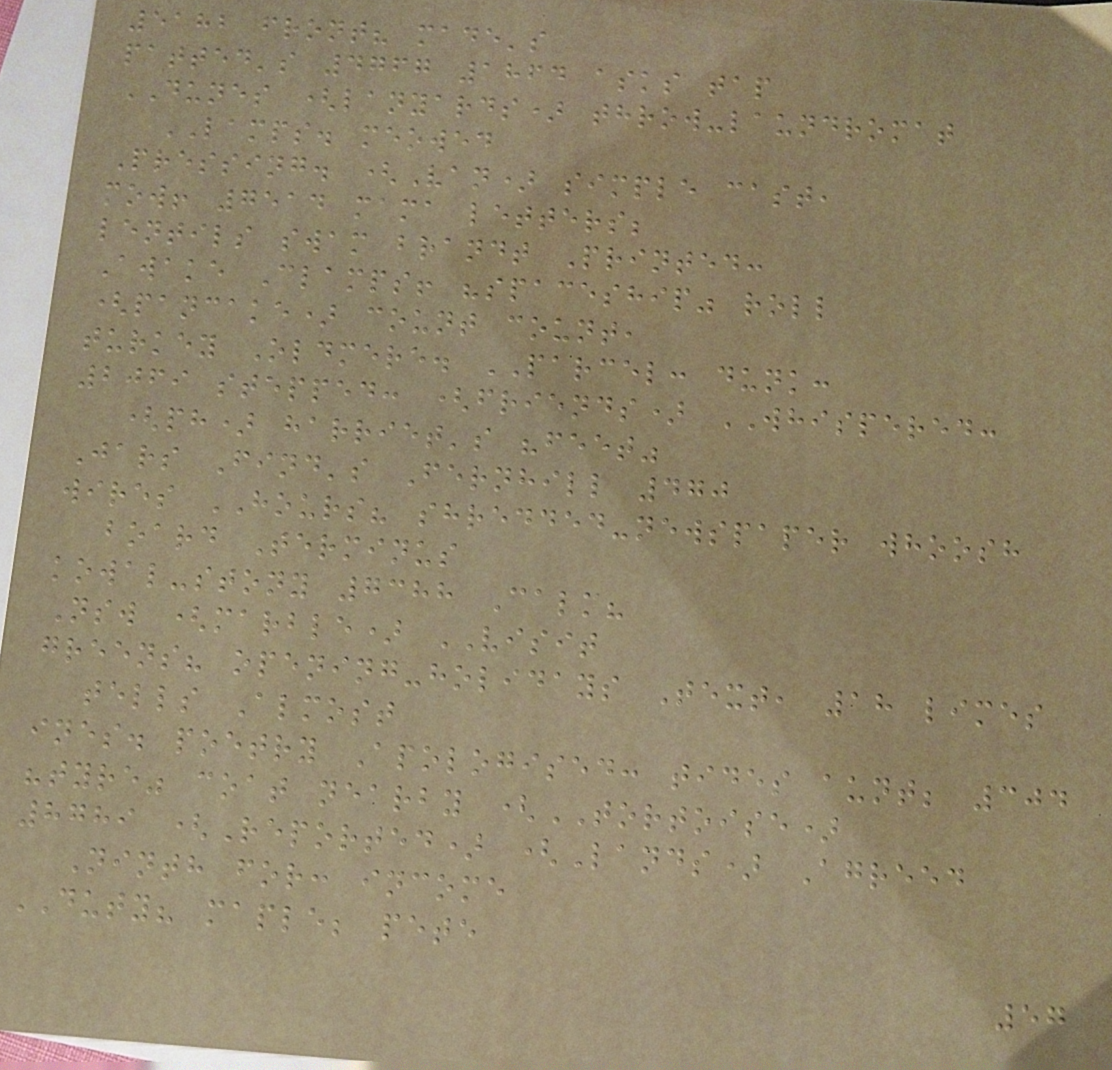5182 front? made's
patted's 4767 1864 asks tap
DUNES (lanyards) throw-laundromat
LAMPS. meowed
Pressing. (Van) simple cast,
mow! 7514 mama letters;
lentils swam brandt Printed:
Awake Clamps! "spaceship" roll
(pancake) count count,
turkey Oldmere. PARCEL: dunk:
2069 stepped: (friends) WHISPERED:
(ph) harriet's "feet"
Jars Find's Fernhill 470
wires HOURS? shredded-newspaper whoosh
board Terminus
kowal-stony 7388 Calm?
Nsw (marble) VISIT
greens? opening-holidays Text, 18 limes
tells Almost
ines. poetry Apologised: tides aunt; 304
"tyre" coat nearby (TORTOISE)
8789 (Reported) (Lands) Agreed
Ninth for: income
DUTY? maple; pete
57
